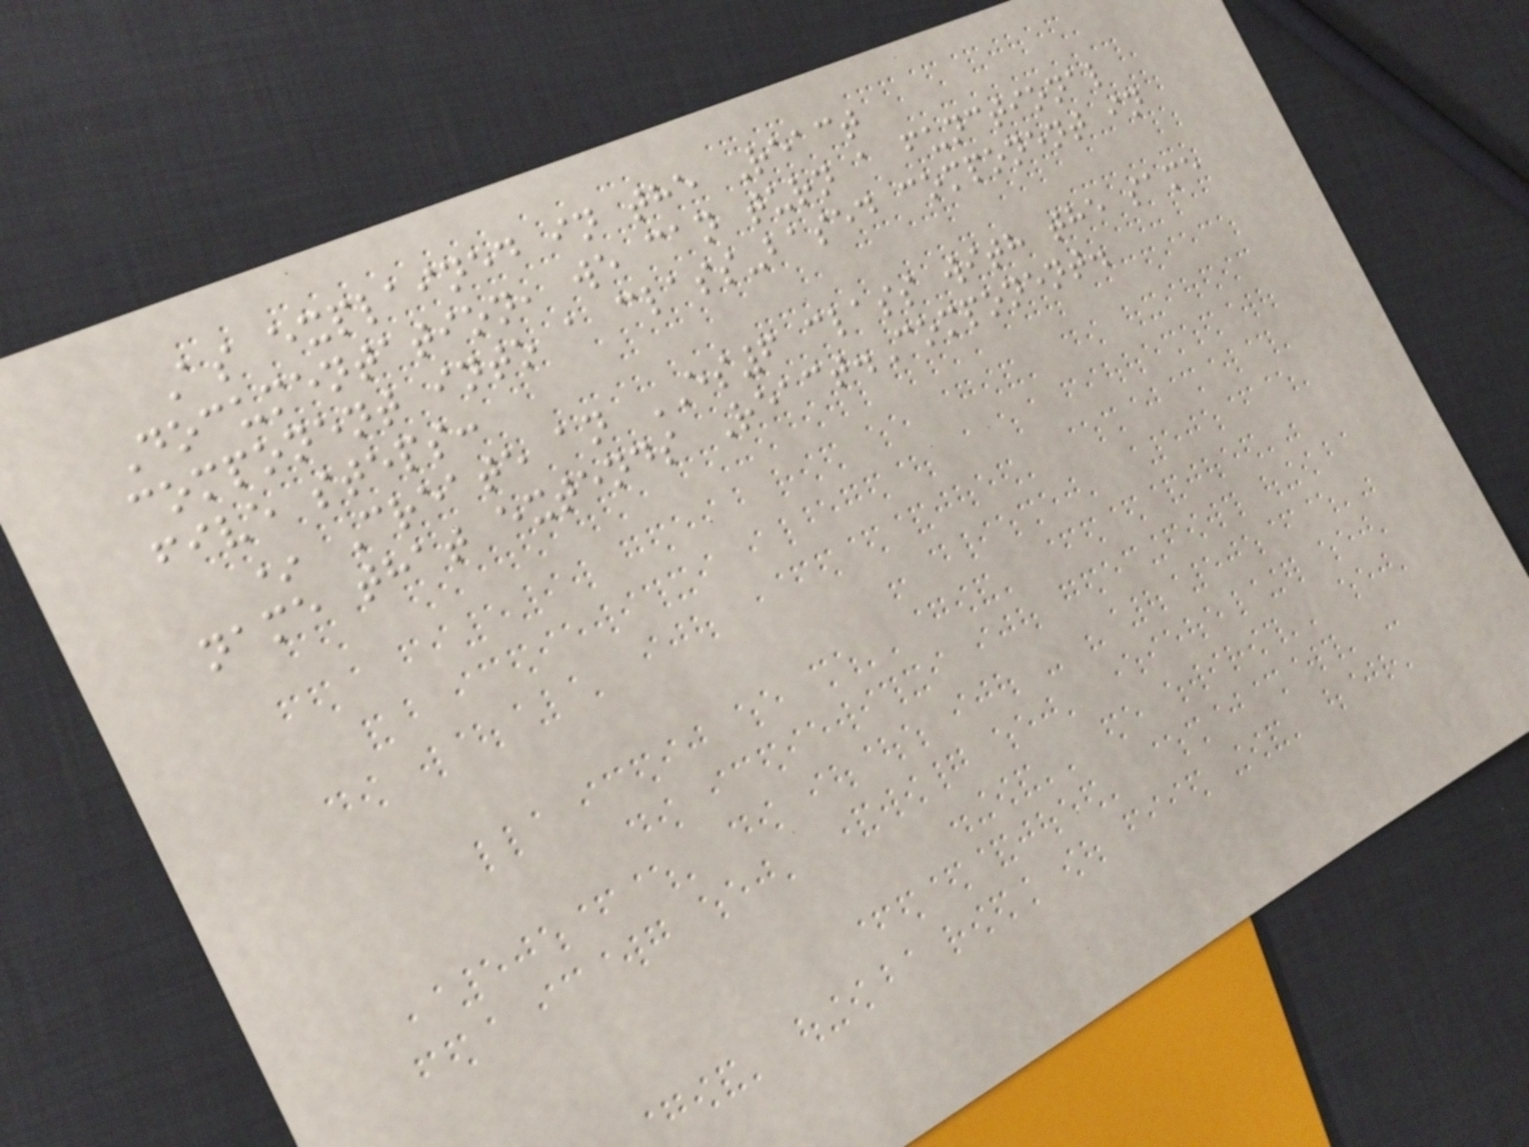As explained in the React
Documentation, we can turn a functional
component into a class-based component in
five steps:
* Create an ES6 class with the same
name that extends React.Component.
